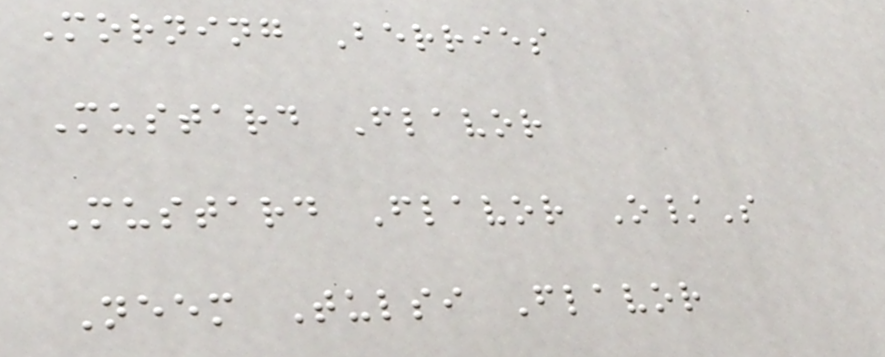Morning Berries
Mustard Flavor
Mustard Flavor O/S
Neem Tulsi Flavor
